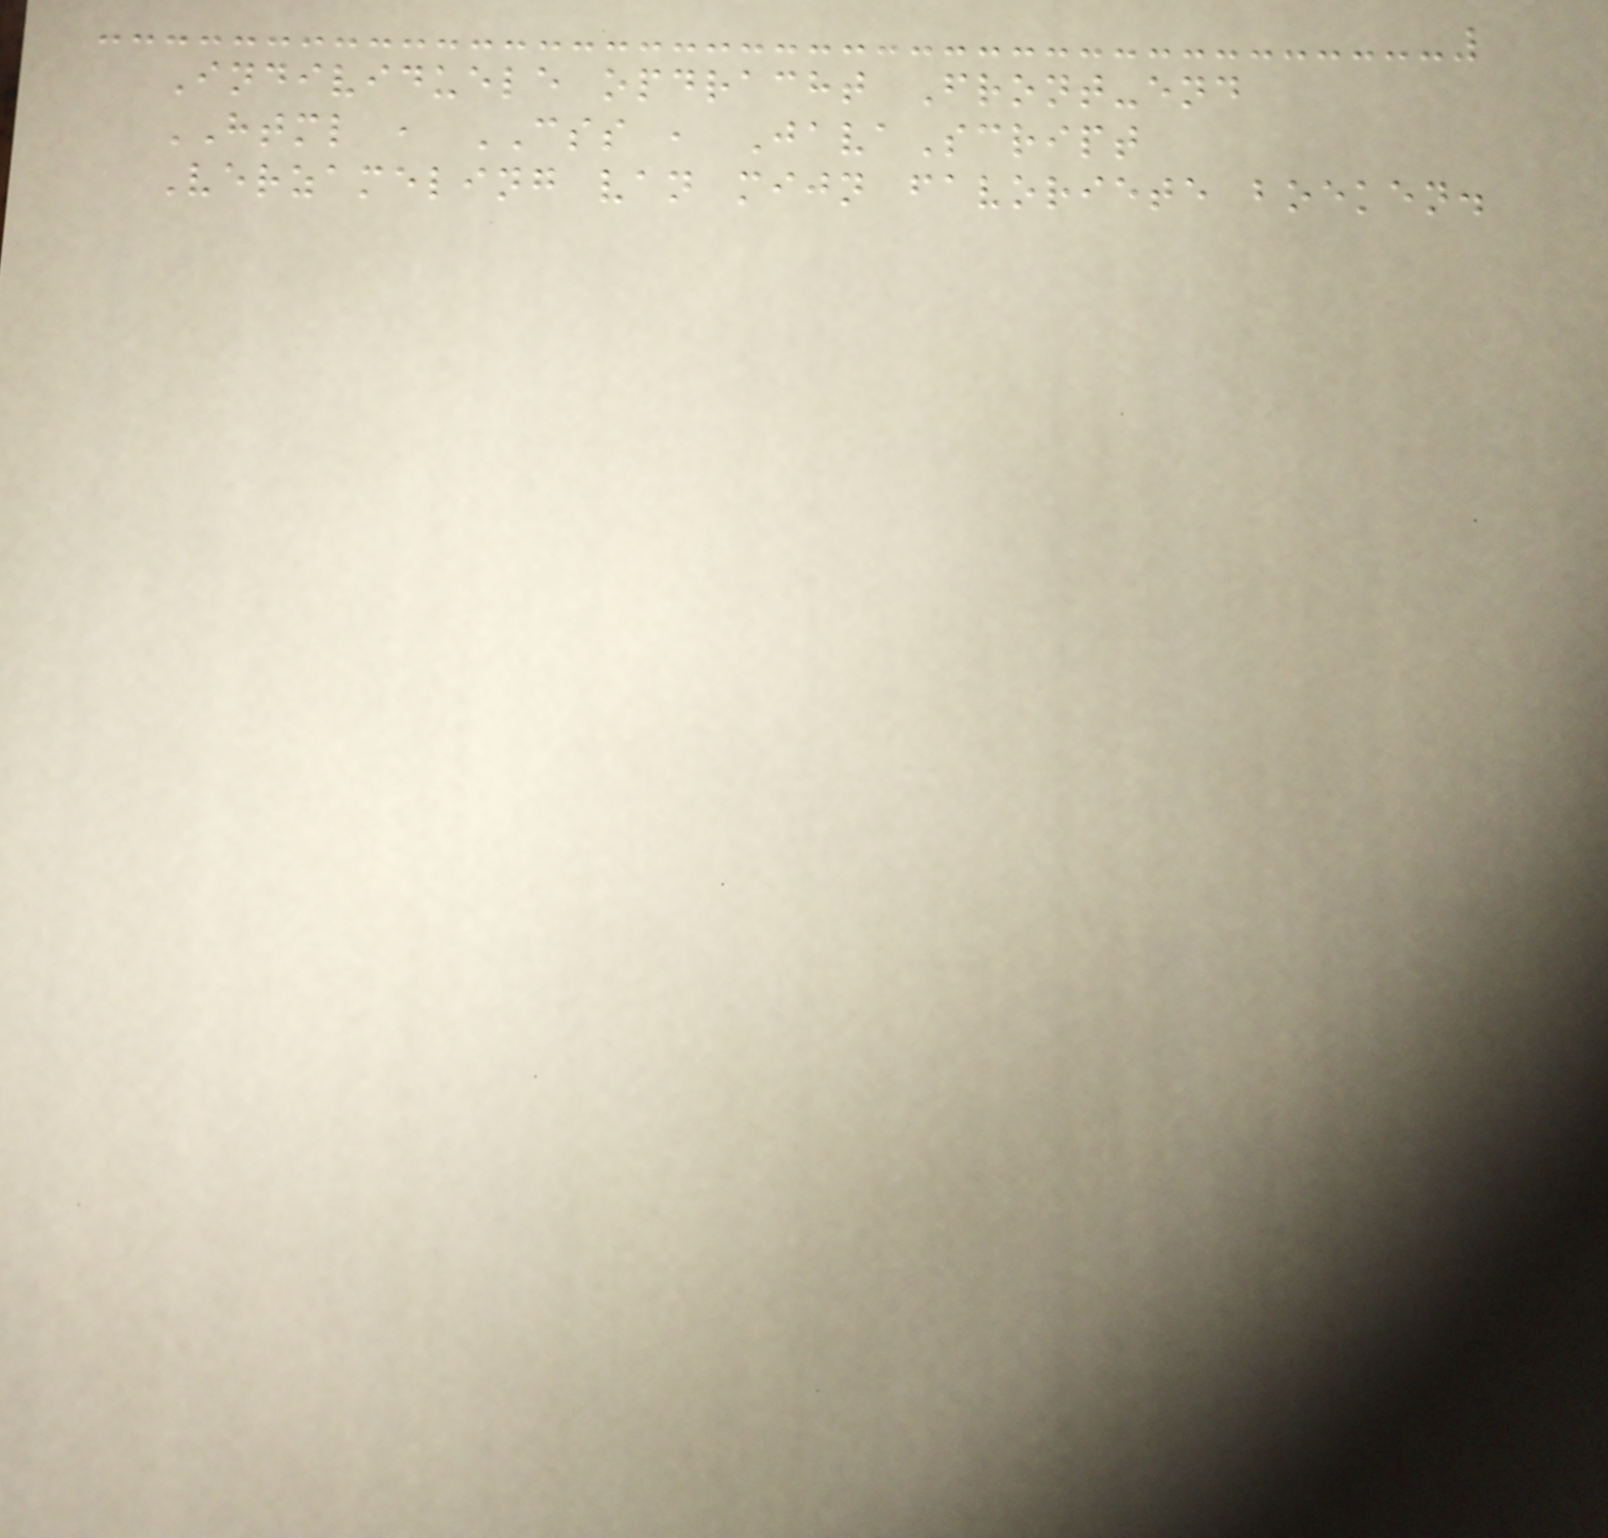Individuele opdracht Front-end
HTML , CSS , JavaScript
Verzameling van mijn favoriete boeken.
